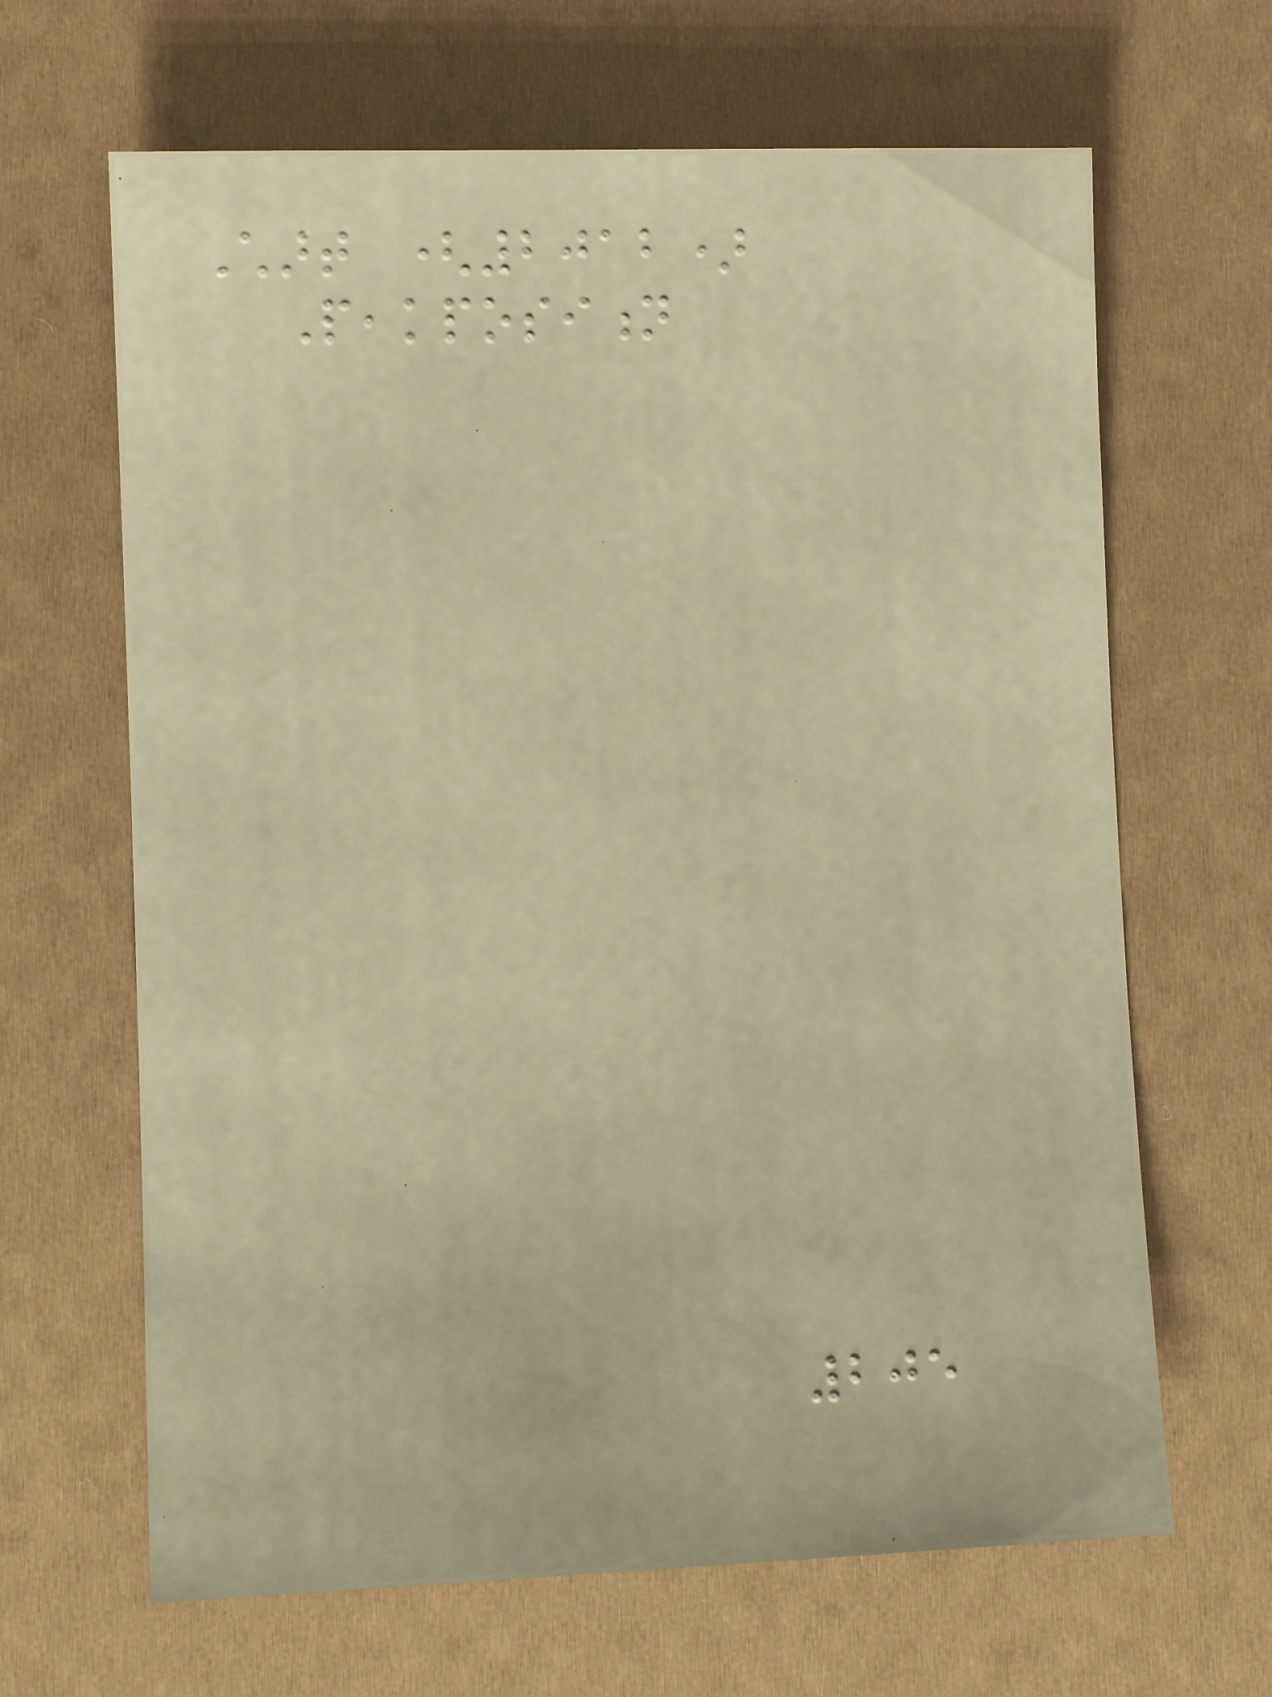Chart (2012)
Peakposition
205
